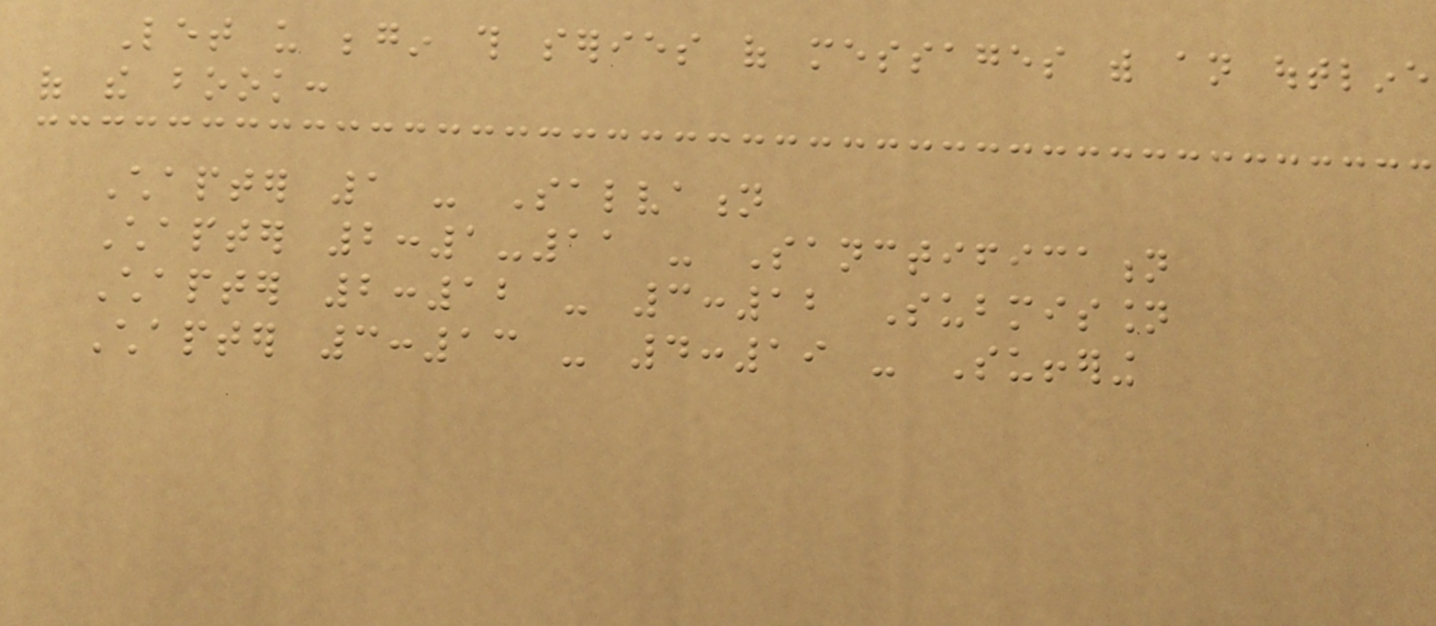Let us begin this series of messages with an outline
of the book:
Chapter 1 - Salvation
Chapter 2:1-11 - Sanctification
Chapter 2:12 - 3:12 Submission
Chapter 3:13 - 4:19 - Suffering
